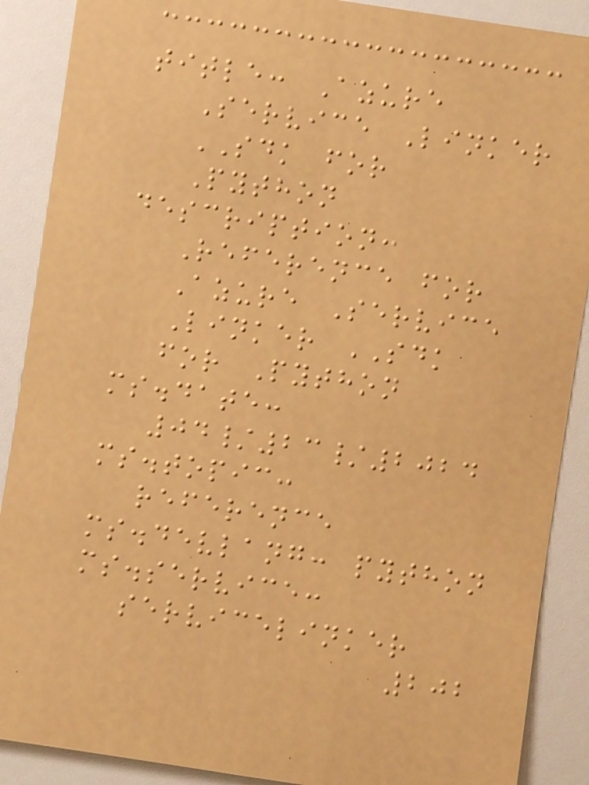title: Azure
Service Linker
SDK for
Python
description:
Reference for
Azure Service
Linker SDK
for Python
ms.date:
04/23/2024
ms.topic:
reference
ms.devlang: python
ms.service:
servicelinker
202
